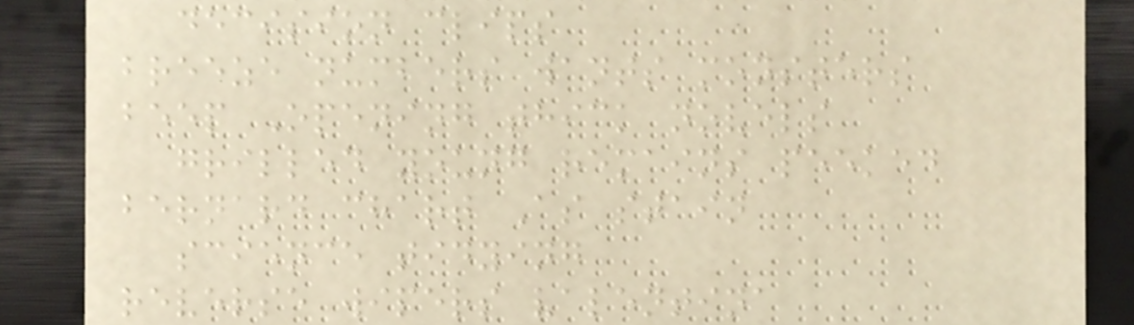decision clips
breeze numbers wants monsters
beep Opening thick novels
grilled young remains peeked
bernard chart As stain
science tidying
reverse wipers valentina
